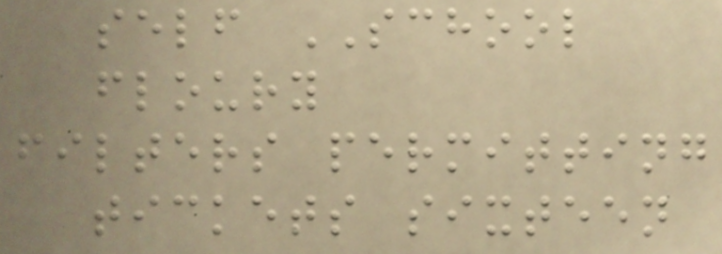self SCHOOL
floury
filters permitting
tickets sixteen
